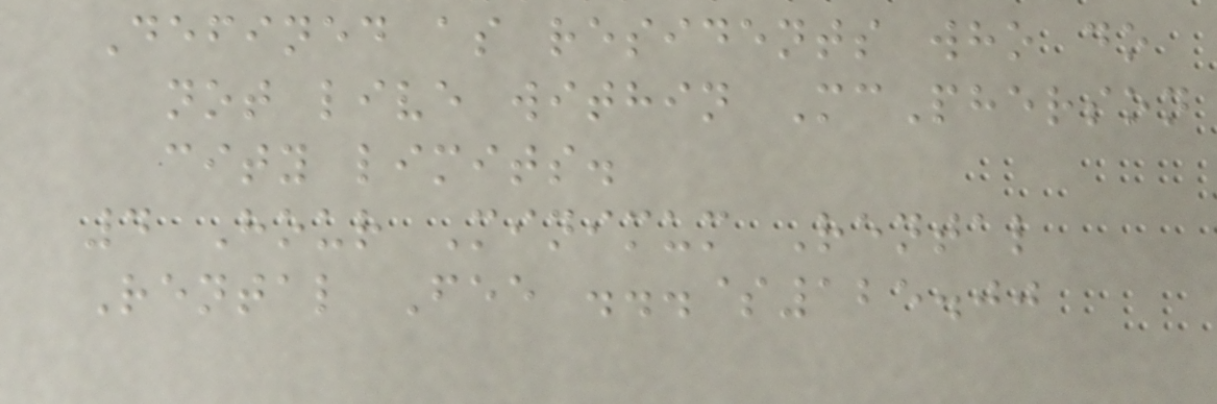Defined as residents who do
not live within McPherson
city limits.
4 Hour Minimum Rental
Rental Fee ...$125.00
